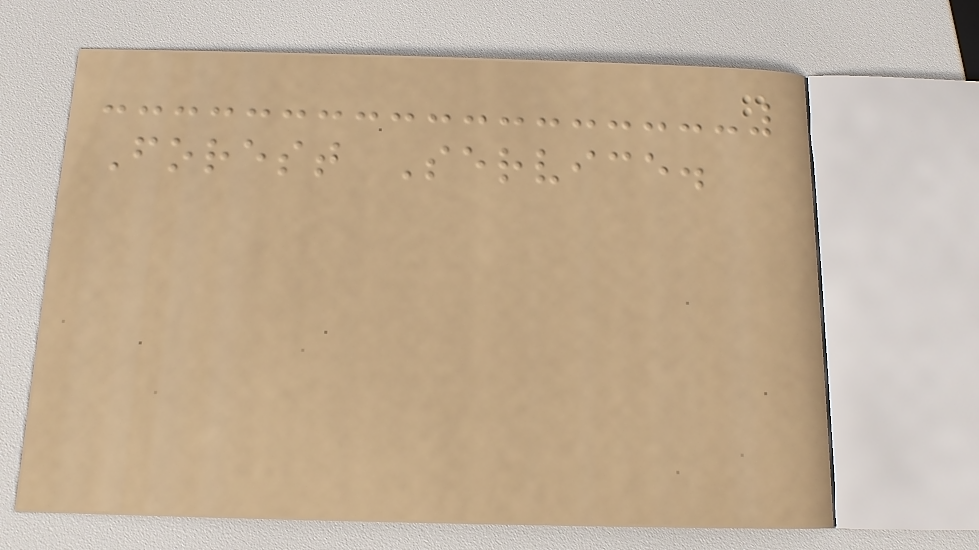Forest Service.
